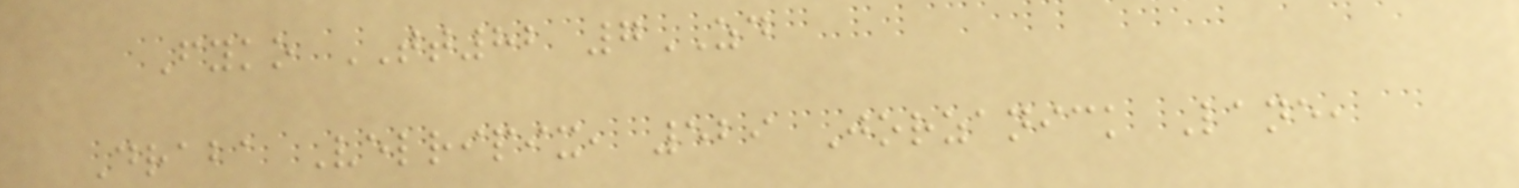Fyko TT82 7ZD
Draba Velripix, 529 Jorzanick Lane,
